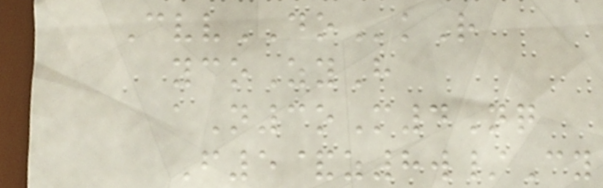CvvDOkR
ycoZyH
aN3oM4Nq
F5&z8w/Cy
